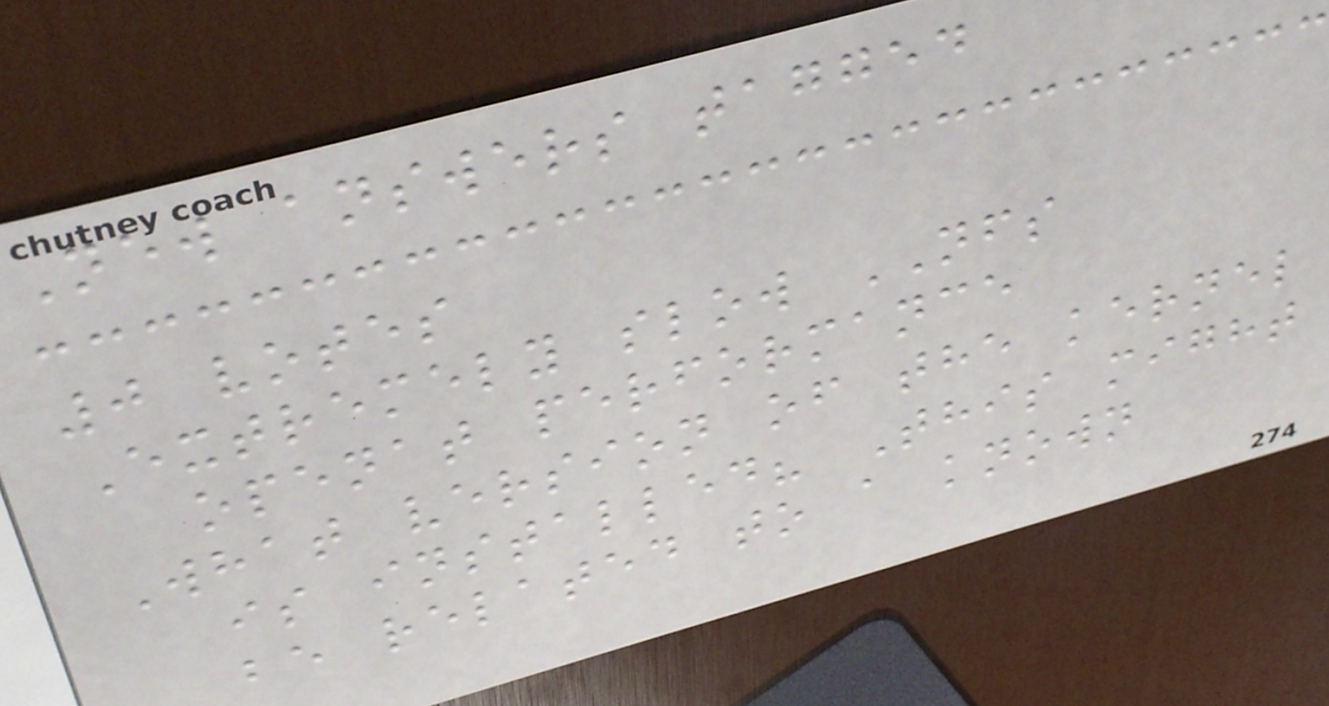New answers tagged
0 votes
Extremely slow NFS
openat performance
What version of the kernel
is installed? This might
be related to a known
